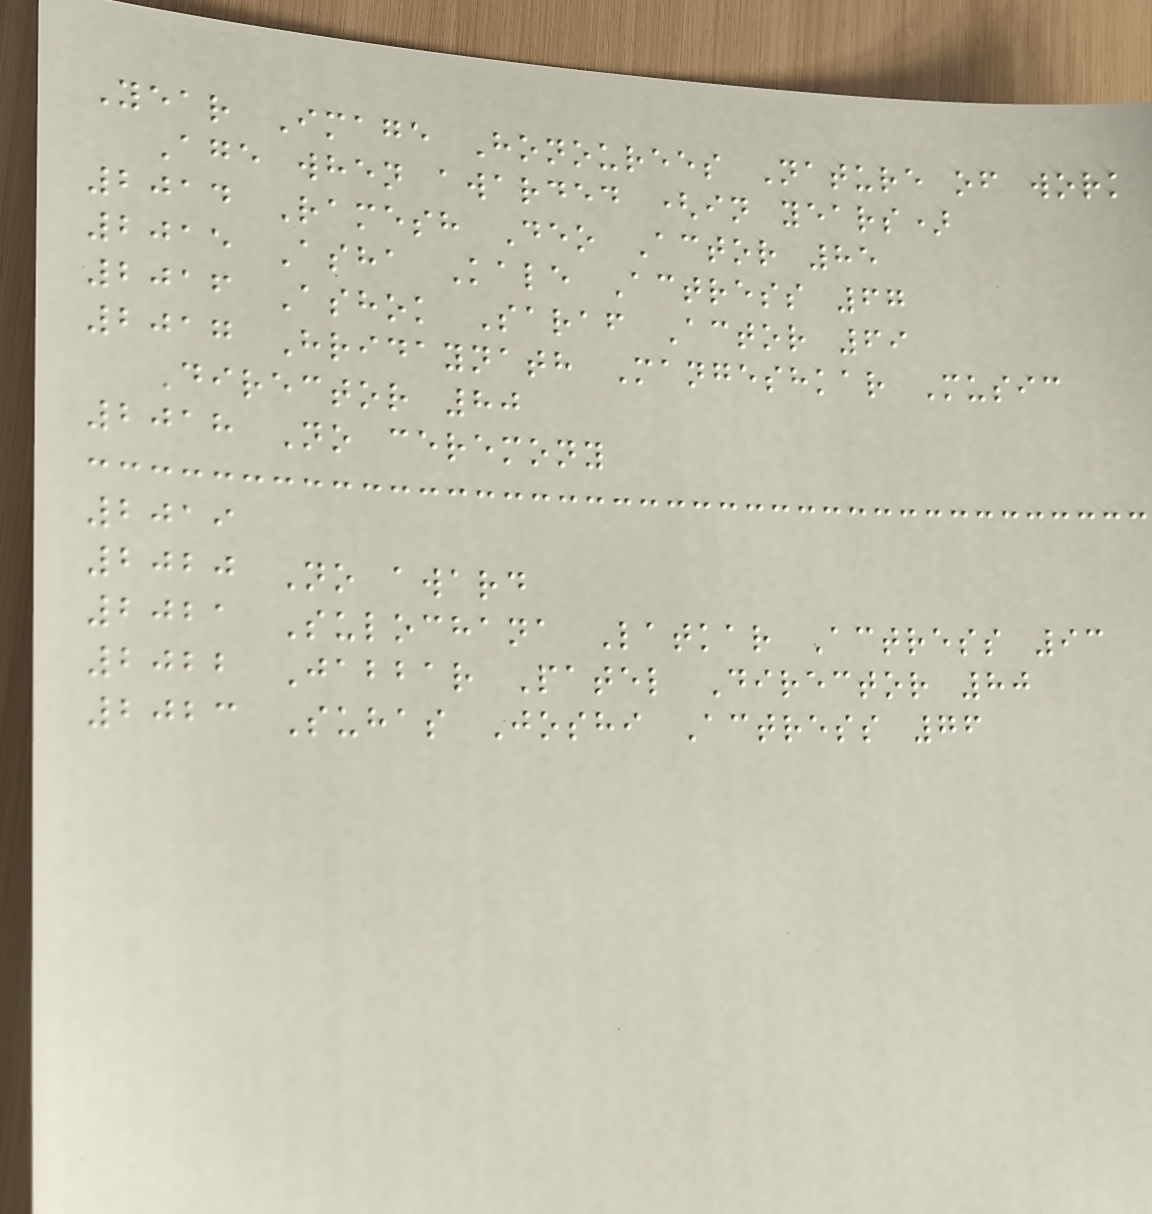Year Image Honourees Nature of work
Age when awarded (in years)
2014 Ramesh Deo Actor 85
2015 Asha Kale Actress 67
2016 Ashok Saraf Actor 69
2017 Hridaynath Mangeshkar Music
Director 80
2018 No ceremony
2019
2020 No award
2021 Sulochana Latkar Actress 93
2022 Jabbar Patel Director 80
2023 Suhas Joshi Actress 76
